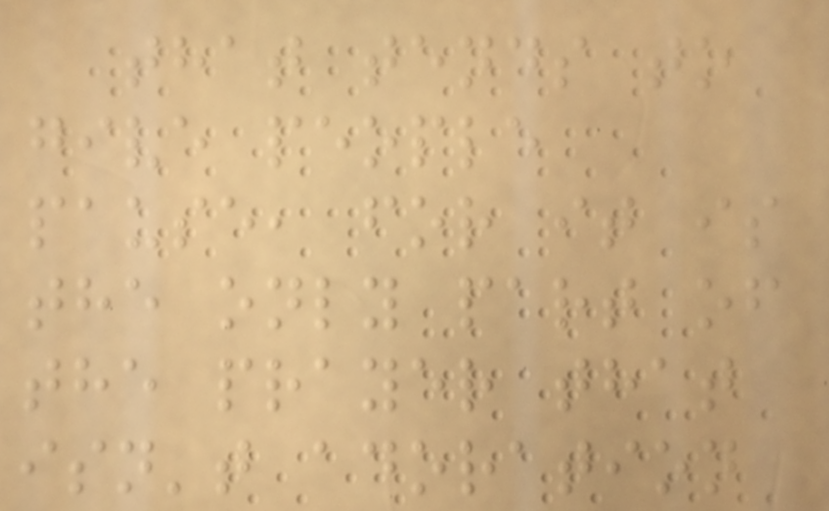that tends to
give people
pause, for it is
the only part of
the prayer that
isn't adoration
